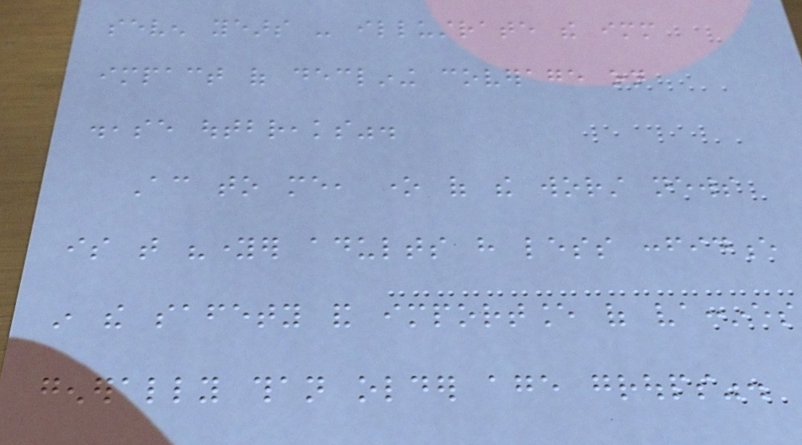seven years - illustrate the immediate
impact of declining coverage on
disease outbreaks".
According to me, one of the worst news
is that "younger adults have less confidence
in the safety and importance of vaccines
generally than older age groups".
